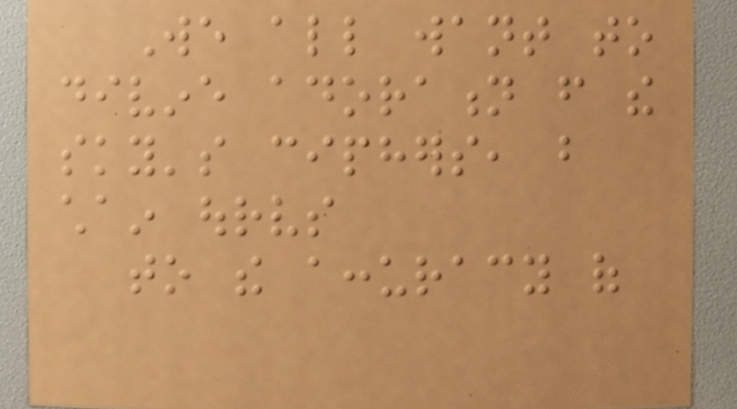We all want to
divine adoration from the
sky's ciphers, but
chain ourselves
to the accuracy of
